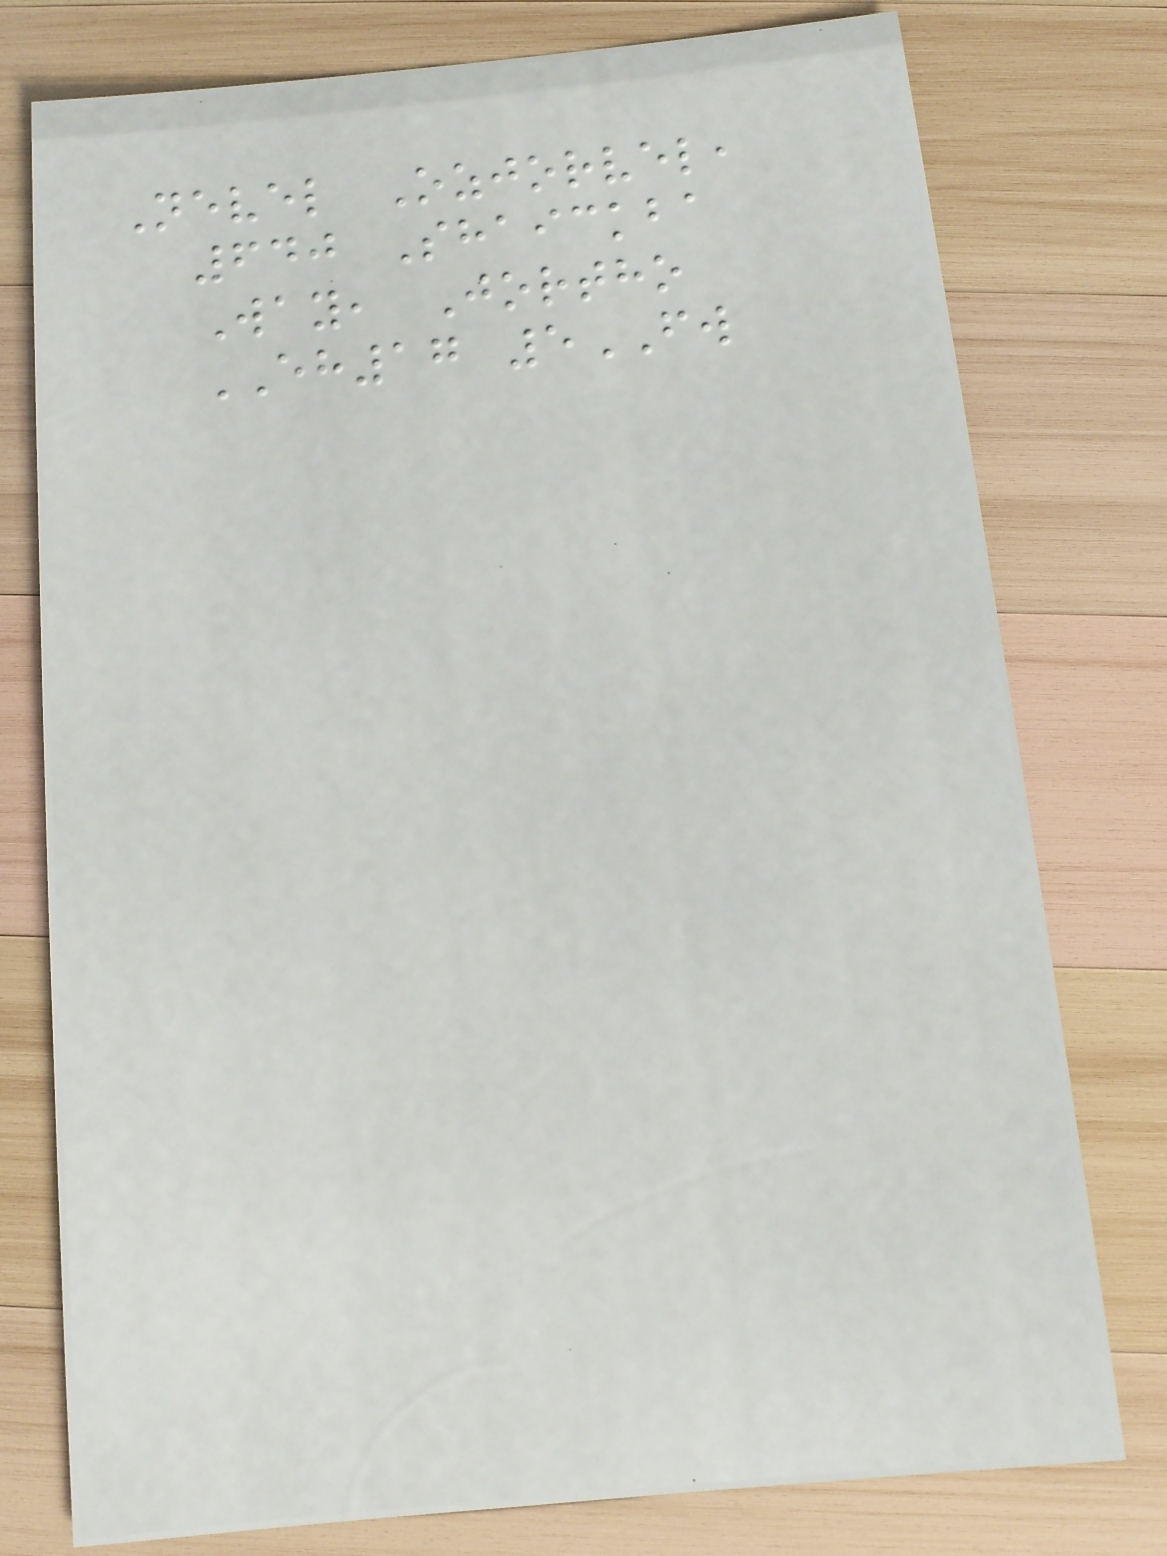Nevel Ozjorvel,
640 Shaickba
Way, Jortho
EH17 5FW
